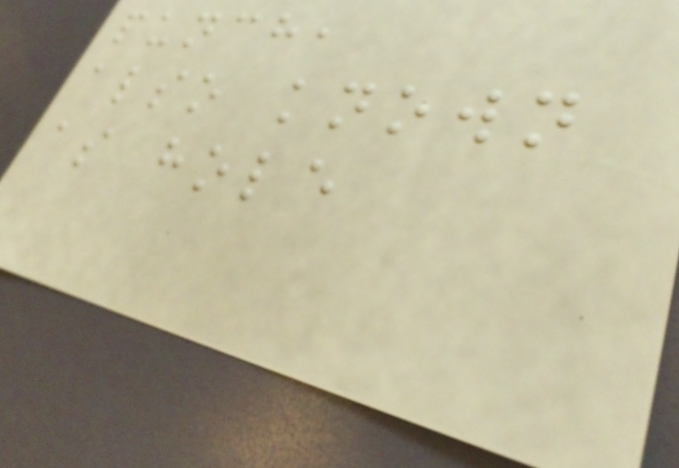punch,
also known
as hole
